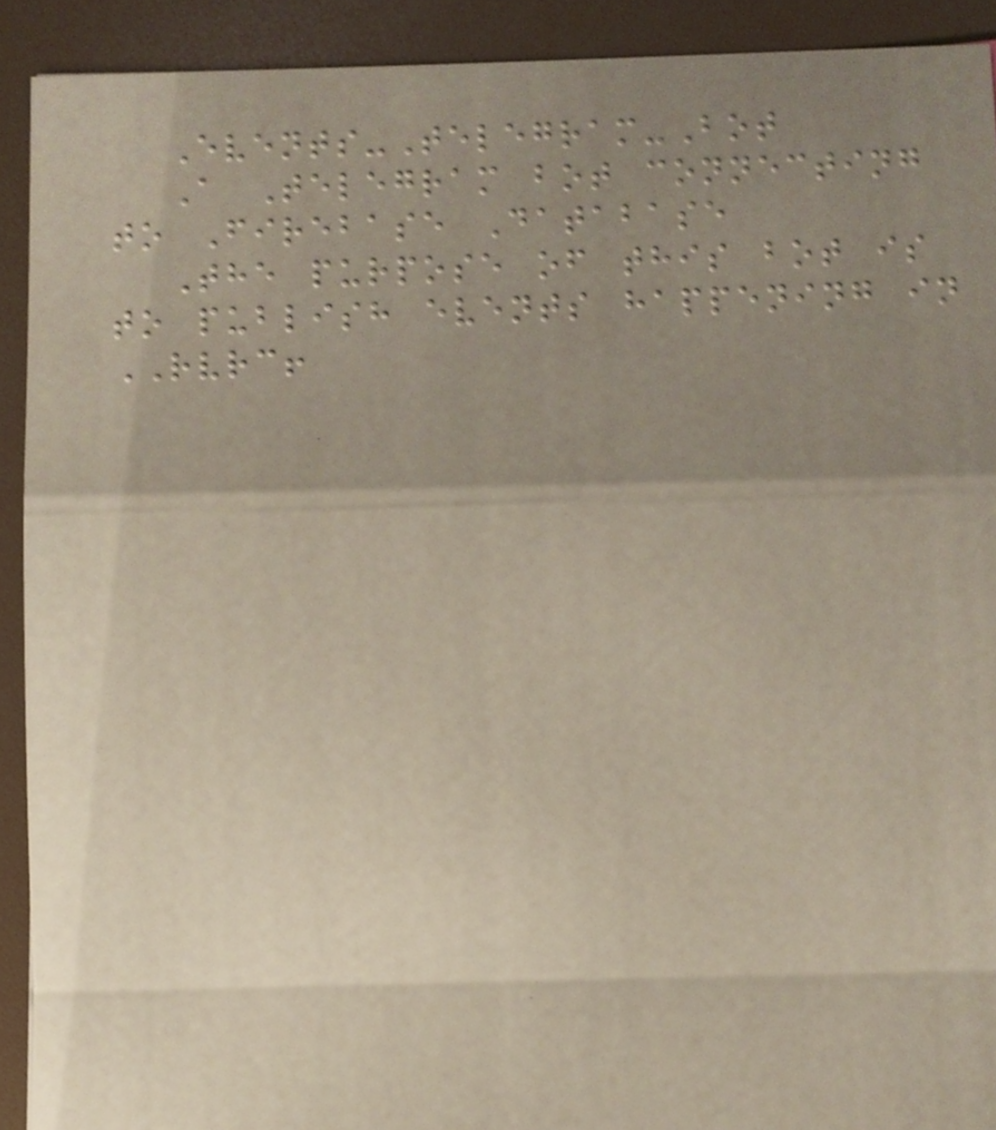Events-Telegram-Bot
A Telegram bot connecting
to Firebase Database
The purpose of this bot is
to publish events happening in
RVRC!
